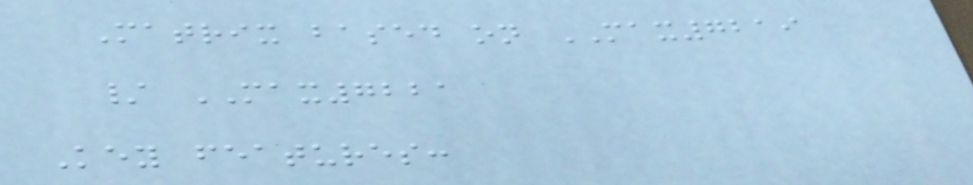Matrix based on MAX7219
/ MAX7221
Key features:
